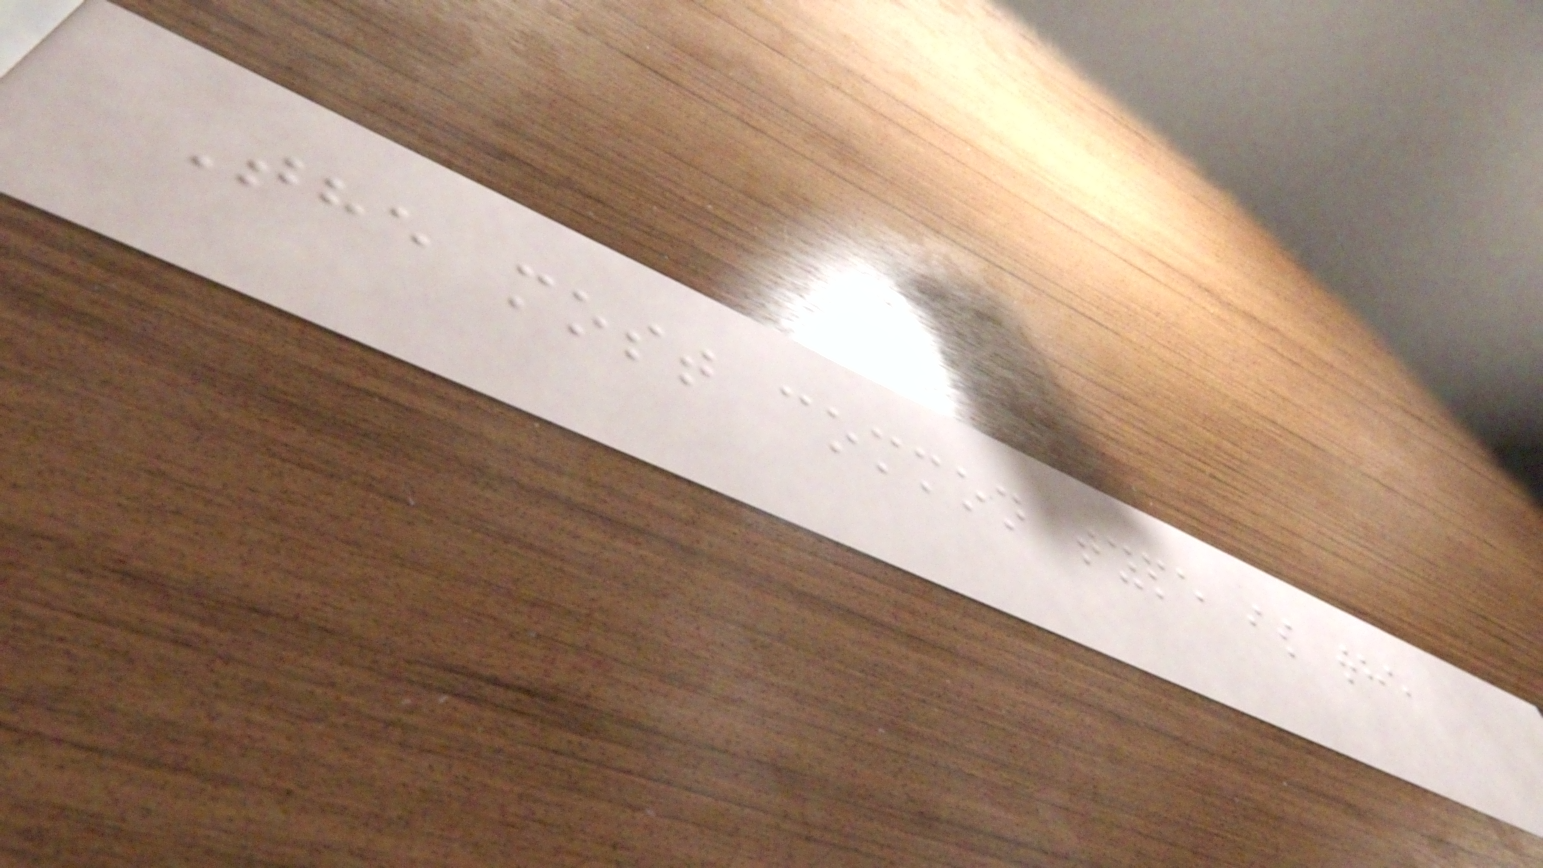The most common type is the
